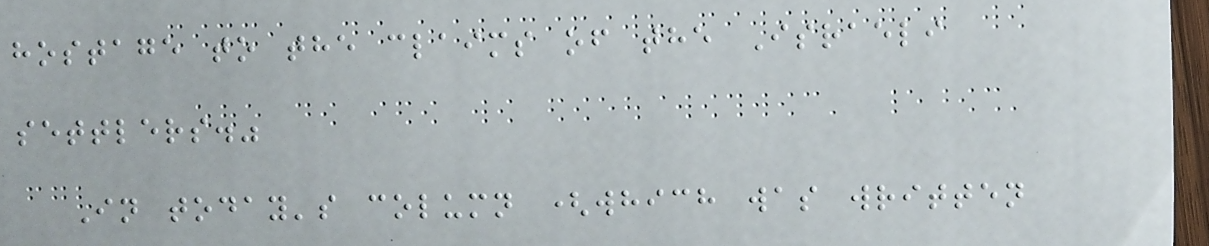hostage to the claims of the Israeli
settlers."
In today's column (which was written
